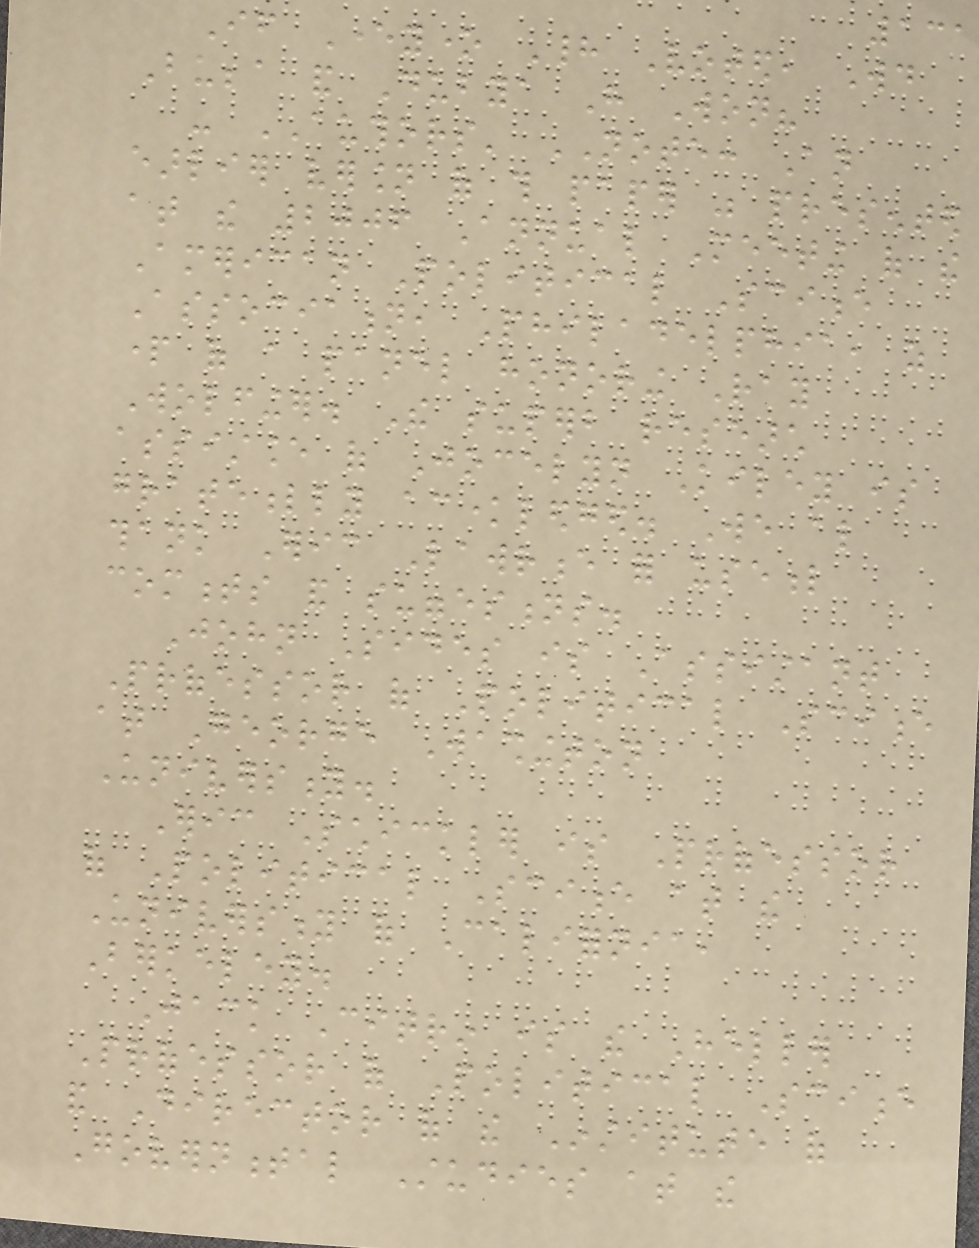131
If Everyone Had Voted, Would
Bubba and Dubya Have Won?
- AUTHORS' NOTE: An
earlier version of this paper was presented
at the 2006 Annual Meeting of the
American Political Science
Association, Philadelphia, as
part of a panel honoring Ray
Wolfinger. The superb research
assistance of Jocelyn Kiley is
gratefully acknowledged. We also
thank Eric Lawrence for useful
comments and suggestions.
John Sides is Assistant
Professor of Political Science
at George Washington
University.
Eric Schickler is Professor
of Political Science at the
University of California,
Berkeley.
Jack Citrin is the Heller
Professor of Political Science
and Director of the Institute of
Governmental Studies at the
